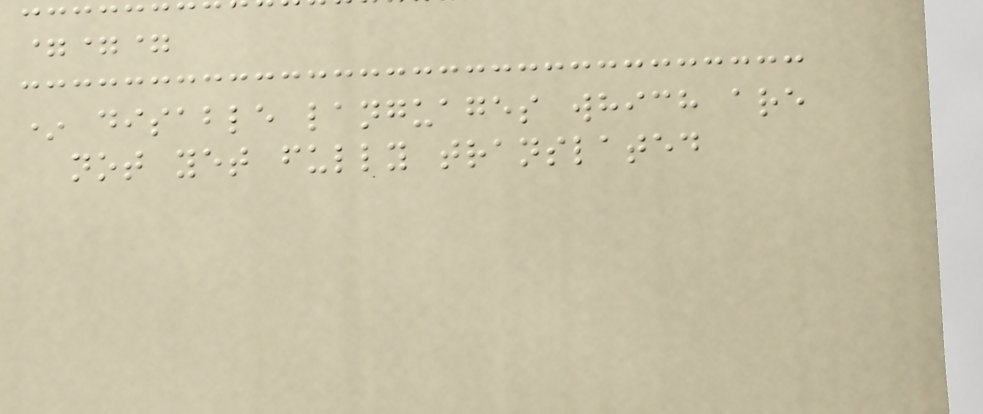===
* disable languages which are
not yet fully translated
